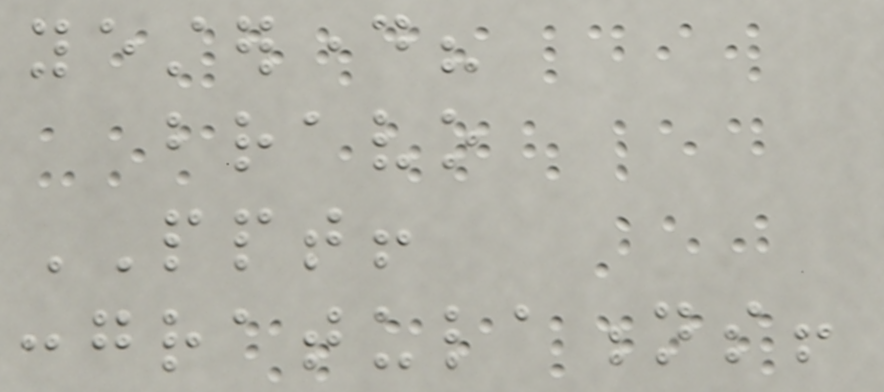yesterday?
bravo
PPT!
congratulations!
